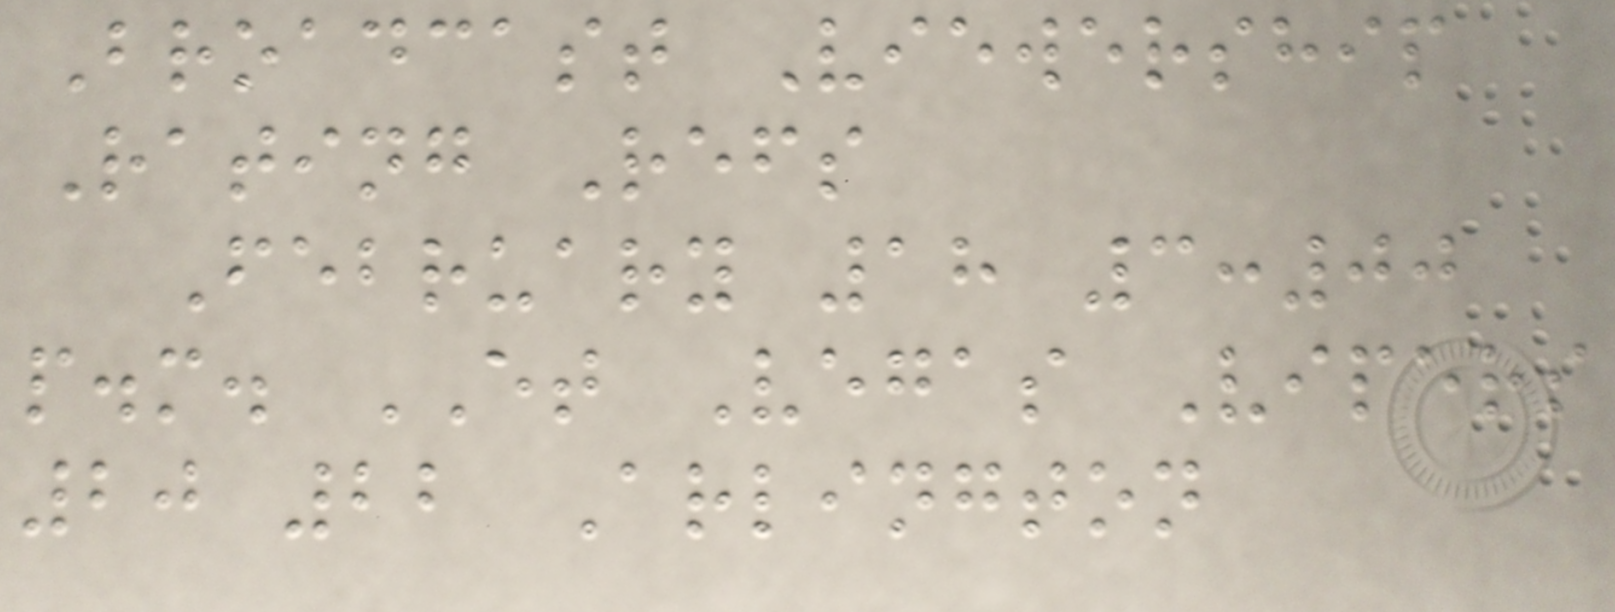Broadcast Viewership
Rating Refs
February 18 3:00
p.m. ET Vegas Vipers
20 22 Arlington
